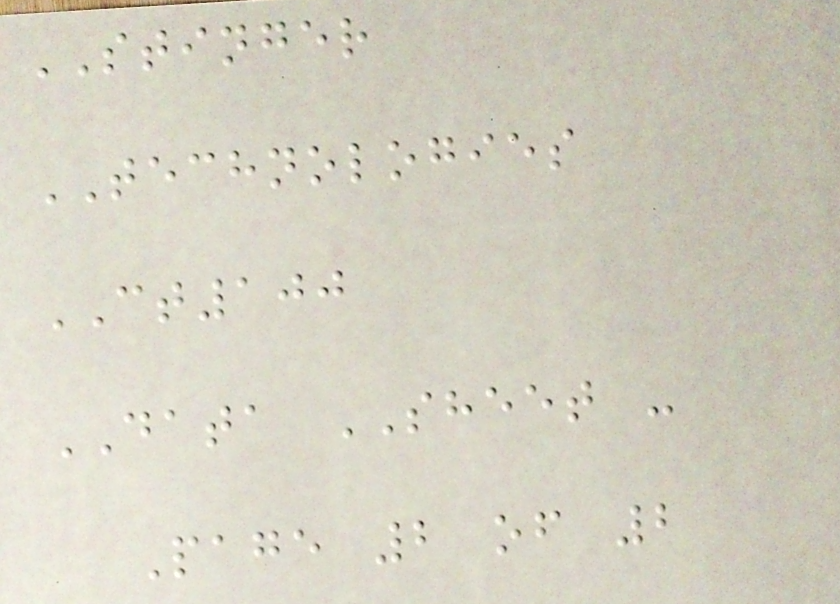STINGER
TECHNOLOGIES
CT100
DATA SHEET -
Page 2 of 2
